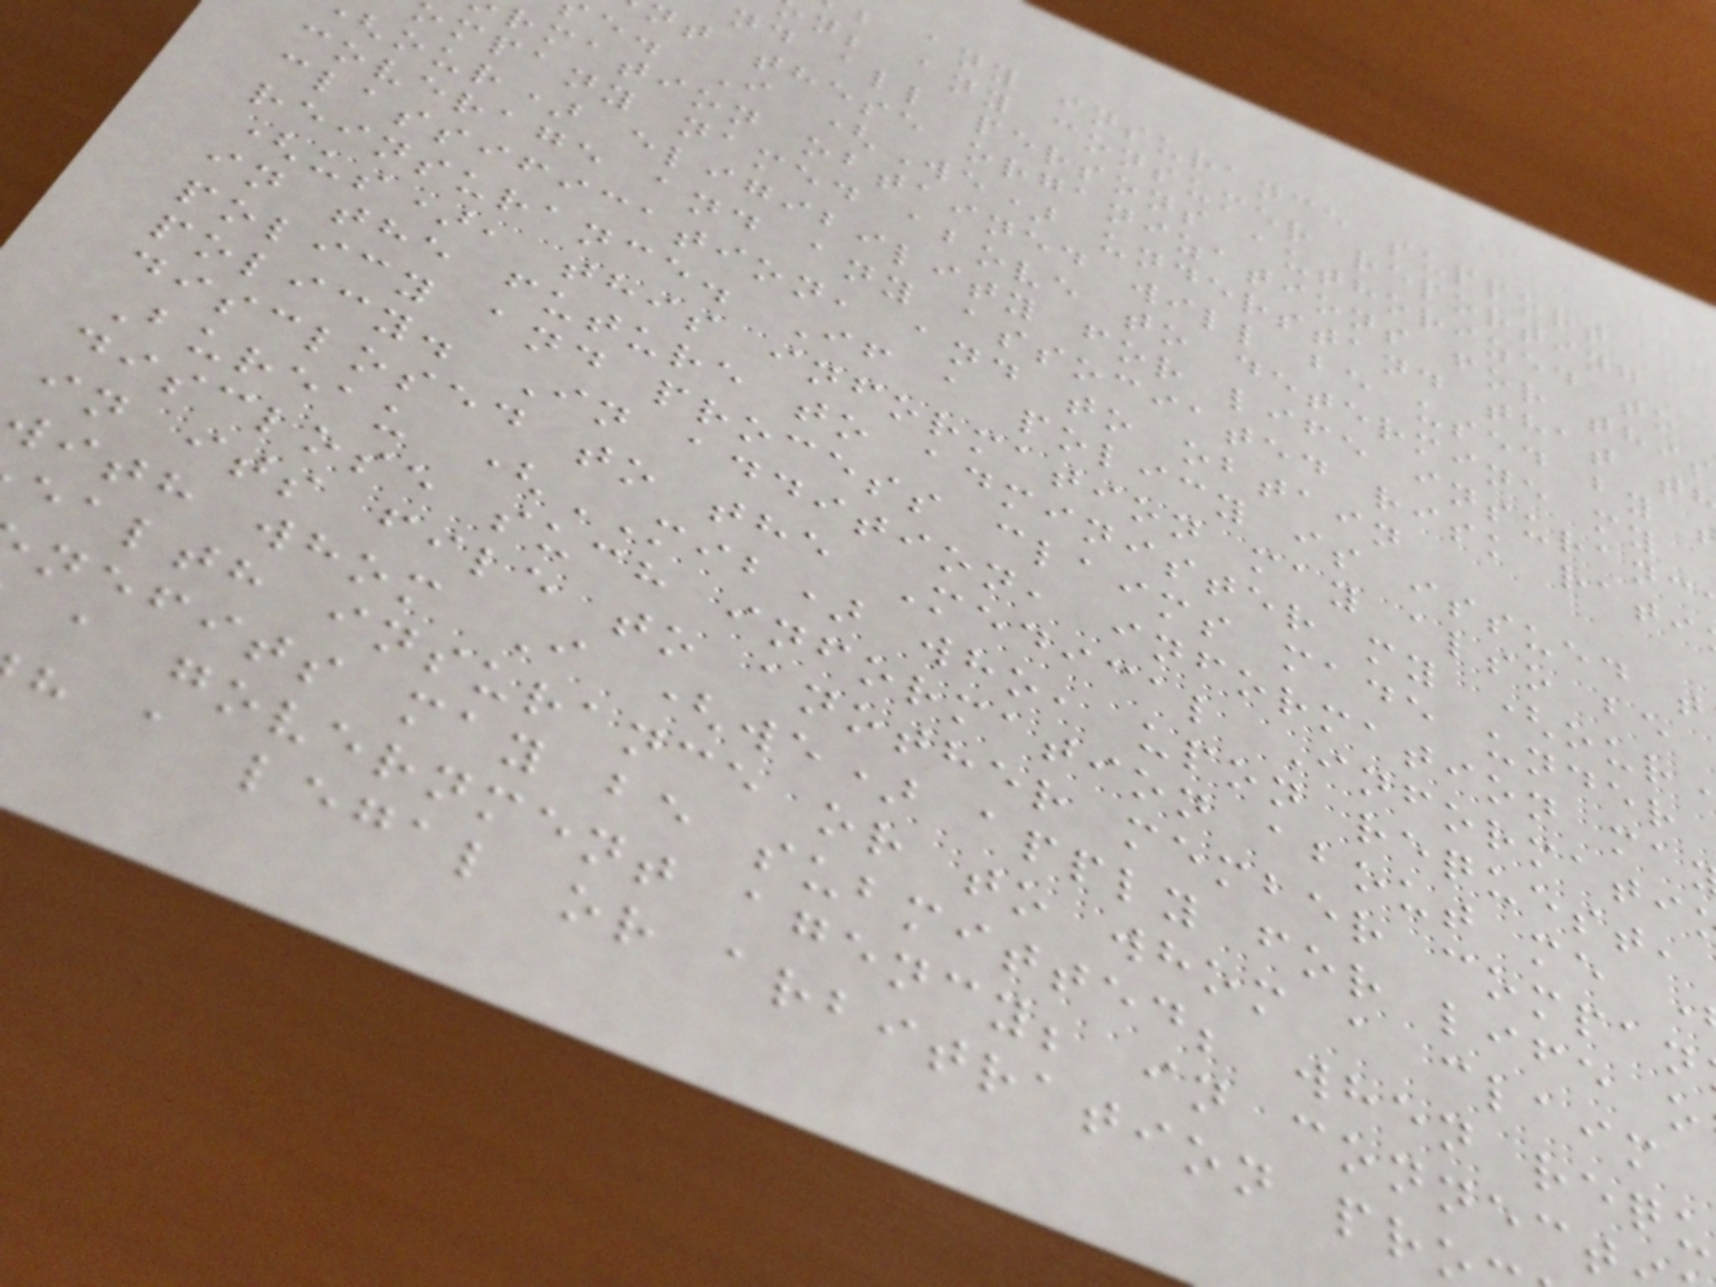; any insurance support
n; any consumer reporting
nd all persons authorized to
nt these organizations for this
e. I (We) understand that t
rmation obtained will be used by
mpany named above to determine my
our) eligibility for life insuranc
coverage and any associated risk rati
classification, and to obtain
reinsurance. If a policy is issued t
(us), this information may also be
in the future to administer my (our
policy and process claims made under
policy. In addition, information ma
disclosed to the Medical Informati
Bureau (MIB) who, upon request,
disclose such information about me
in its file to another member compan
with whom I (we) apply for life o
ealth insurance or to whom a claim
nefits may be submitted; when requ
a government agency; in connect
h a legal or arbitration pr
